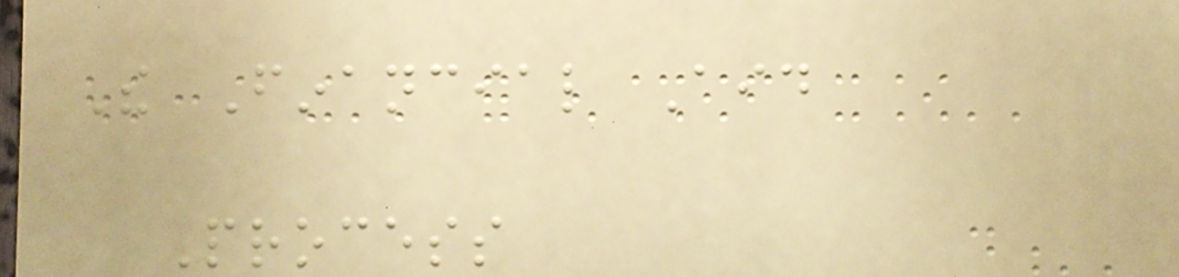The Financial Aid
Process
